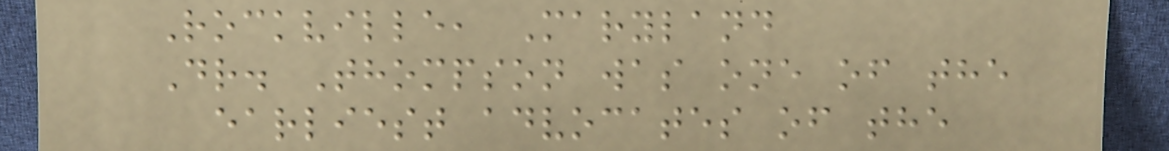Rockville, Maryland
Dr. Thompson was one of the
earliest advocates of the
